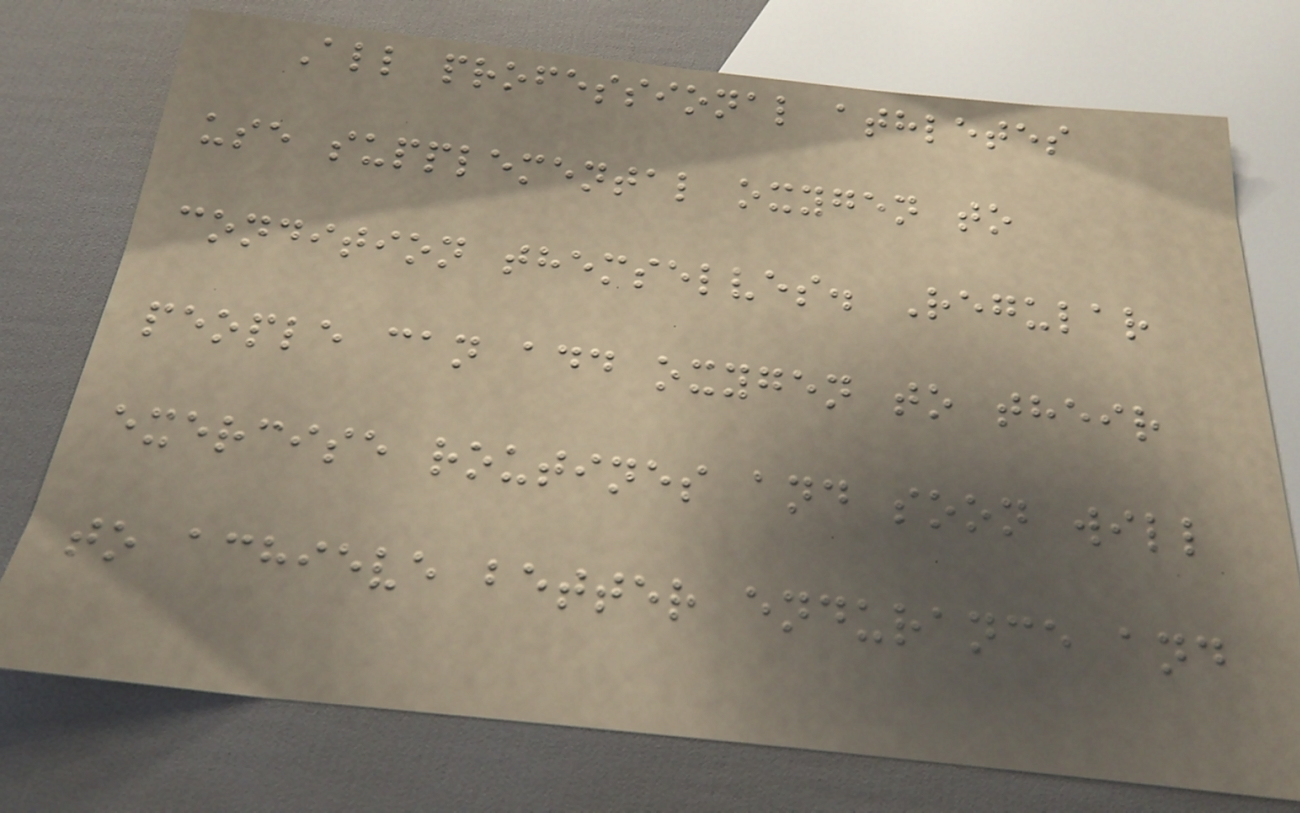All professional athletes
use supplemental oxygen to
condition themselves. Regular
people can add oxygen to their
exercise routines and soon will
to achieve better endurance and
